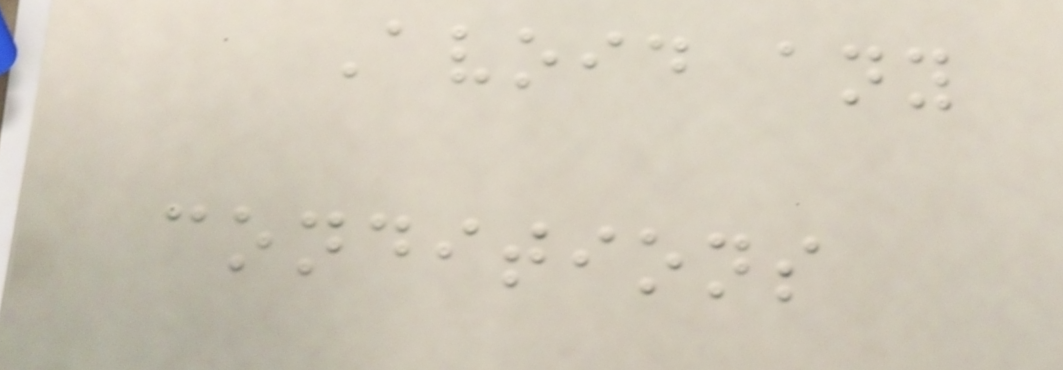Avoid any
conditions
